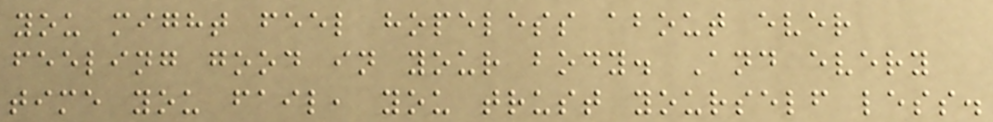you might feel hopeless about ever
feeling good in your body. And every
time you fail, you trust yourself less.
